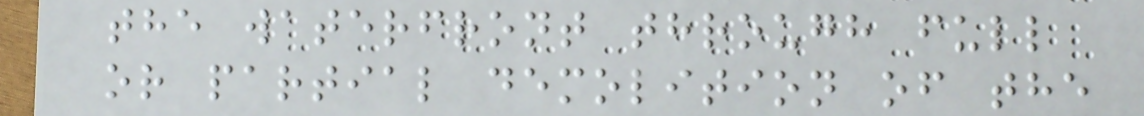the waterfront through full
or partial demolition of the
